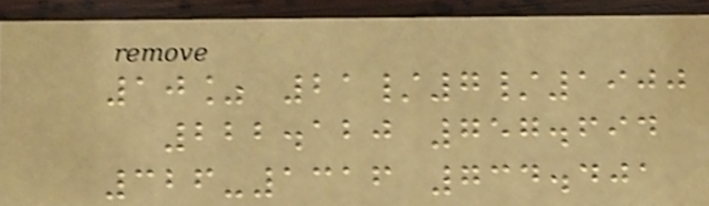10% 21/7/1900
222.120 757.694
326-1316 734.401
